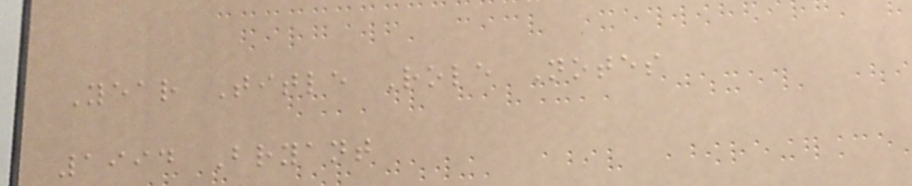Year Title Role Notes
1994 Bryant
